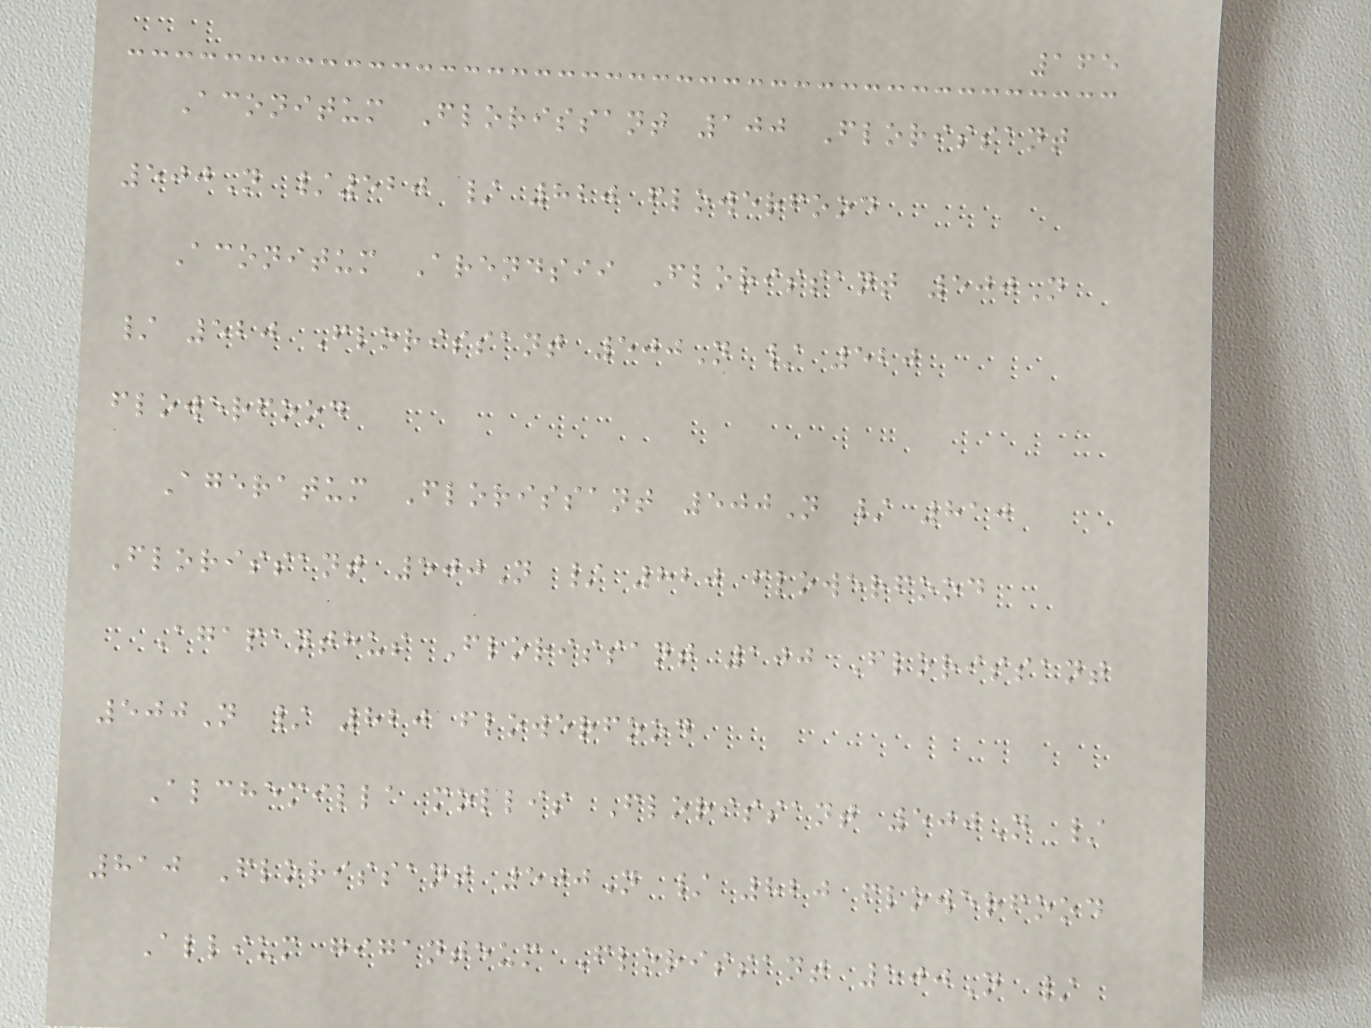165
Aconitum Florissant 100 Florissant
500N /520 / 820 flowerfood
Aconitum Arendsii Florissant 500N
/ 520 Florissant 500N / 520
flowerfood
Ageratum Florissant 500N / 810
Florissant 500N / 820 flowerfood
Agapanthus Florissant 100 Florissant
500N / 820 flowerfood
Alchemilla mollis Florissant 500N /
810 Florissant 500N / 820 flowerfood
Allium giganteum Florissant 500N /
